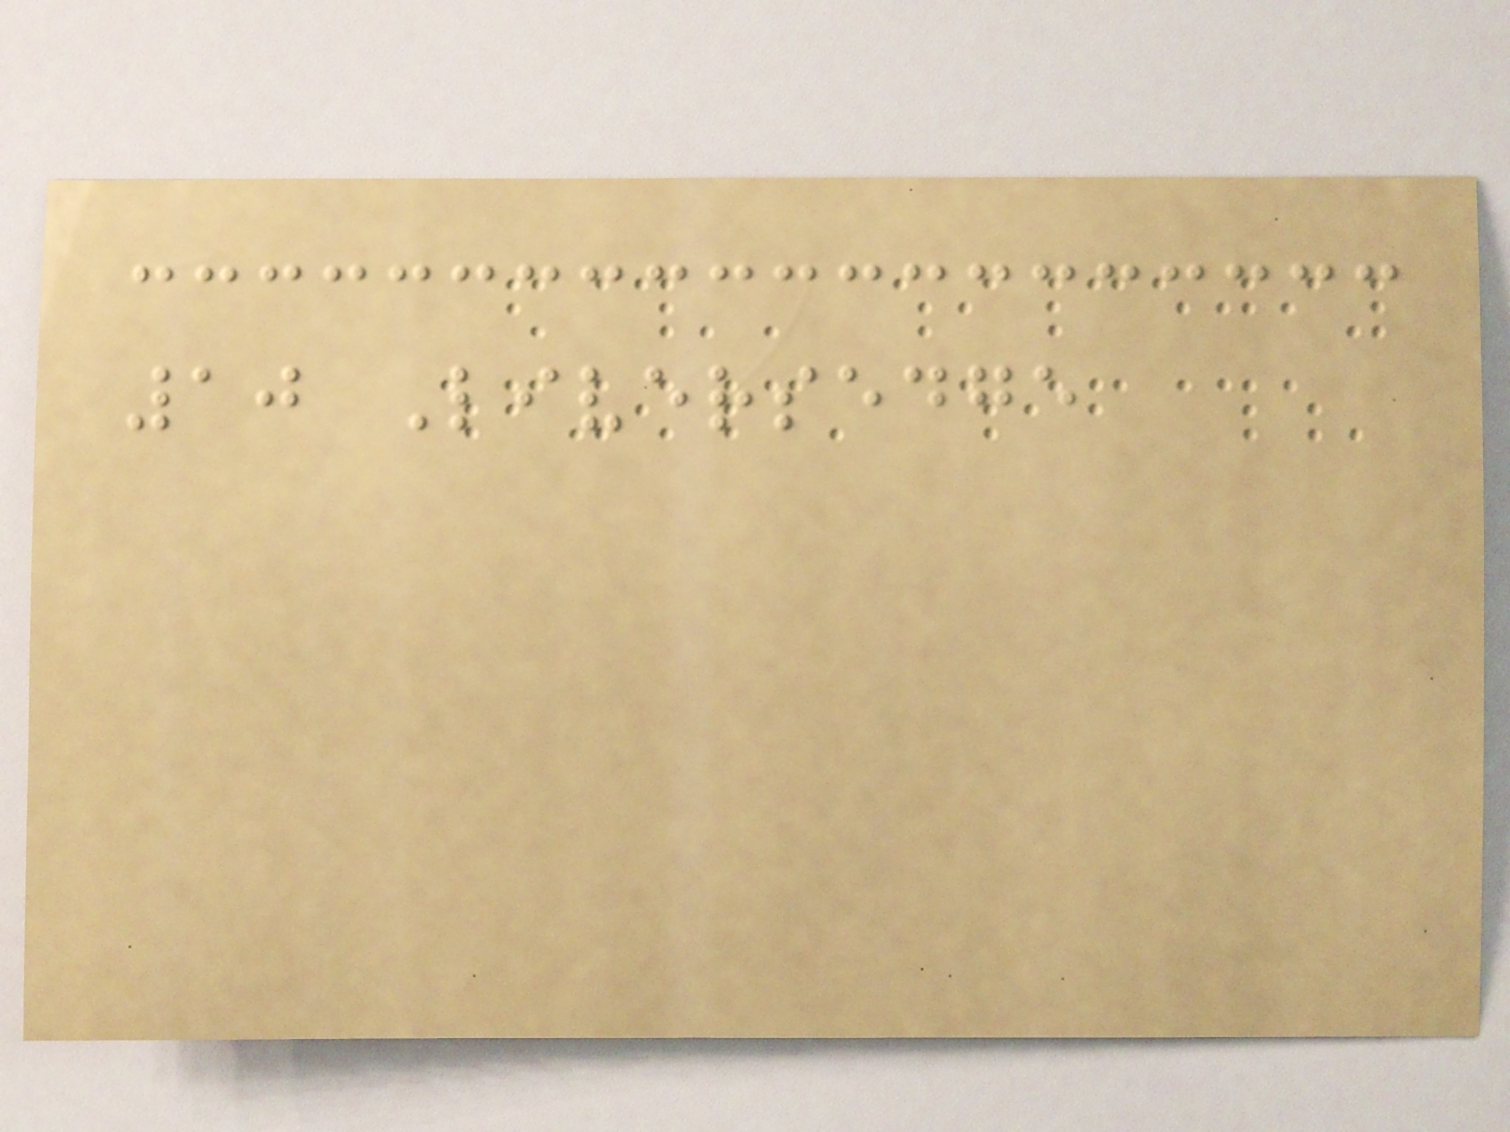10 Liversedge
